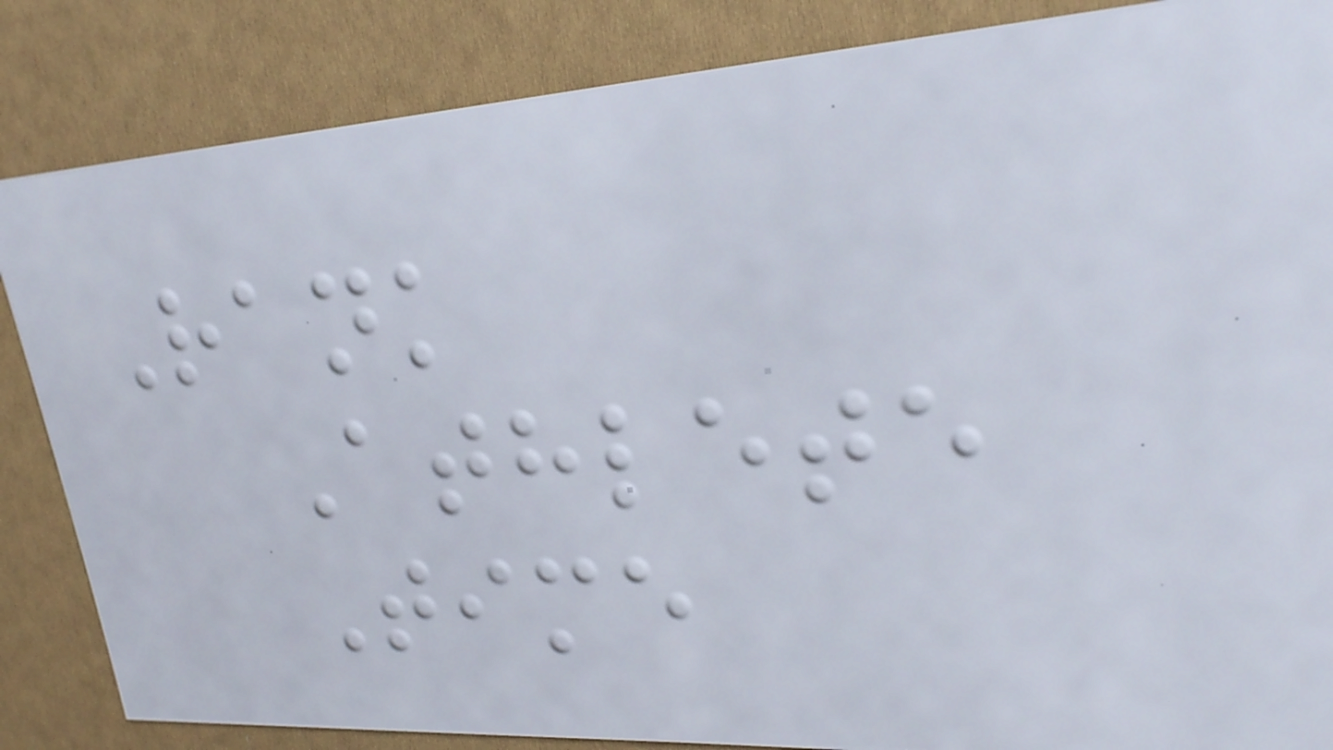Rank
Athlete
Time
